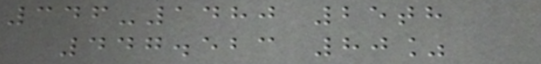346-1480 25th
447.523 80%
